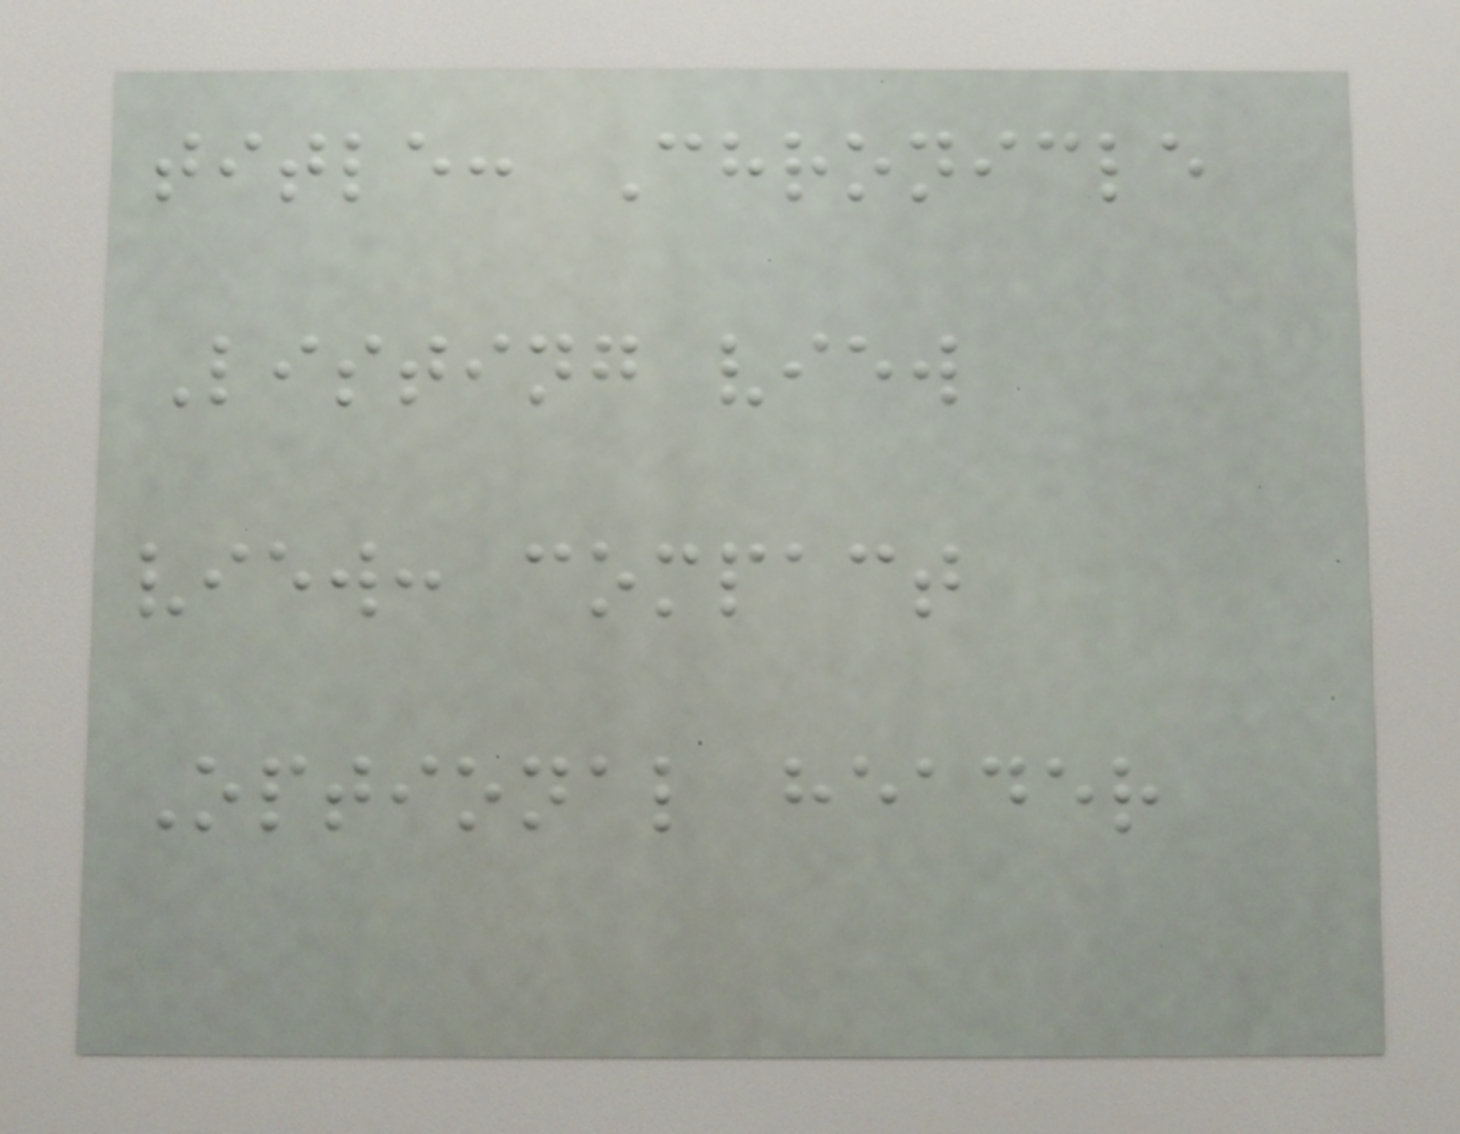title: Chronicle
Listing view
view: compact
Optional header
